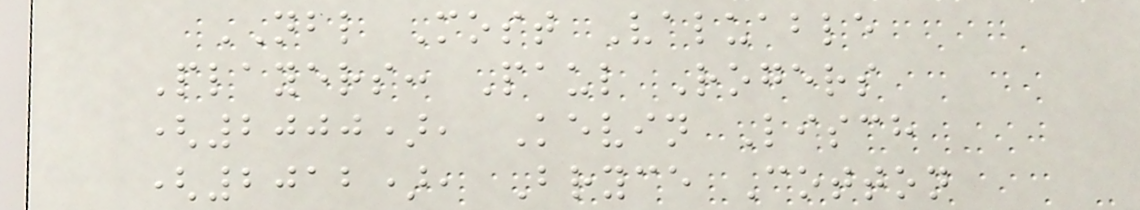NBL Most Valuable
Players: Paul Rogers
(2000), Kevin Lisch
(2012), Bryce Cotton
